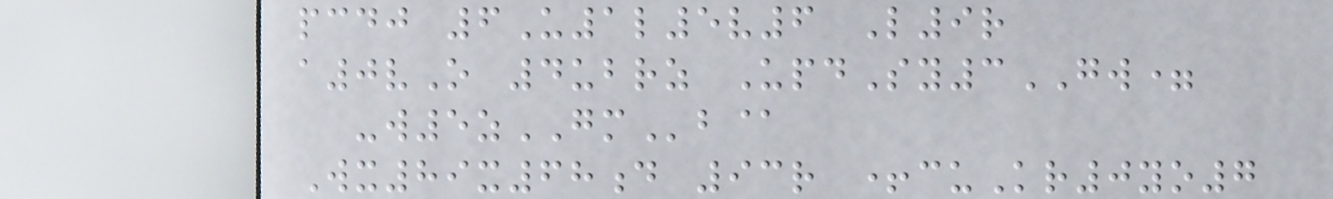pcdj 6U1l5v6 L9r
a0vO 4ubrz UpdSy3GW=
-w5zGMb@
Wx89x68d 93r +cuKr0yo7
